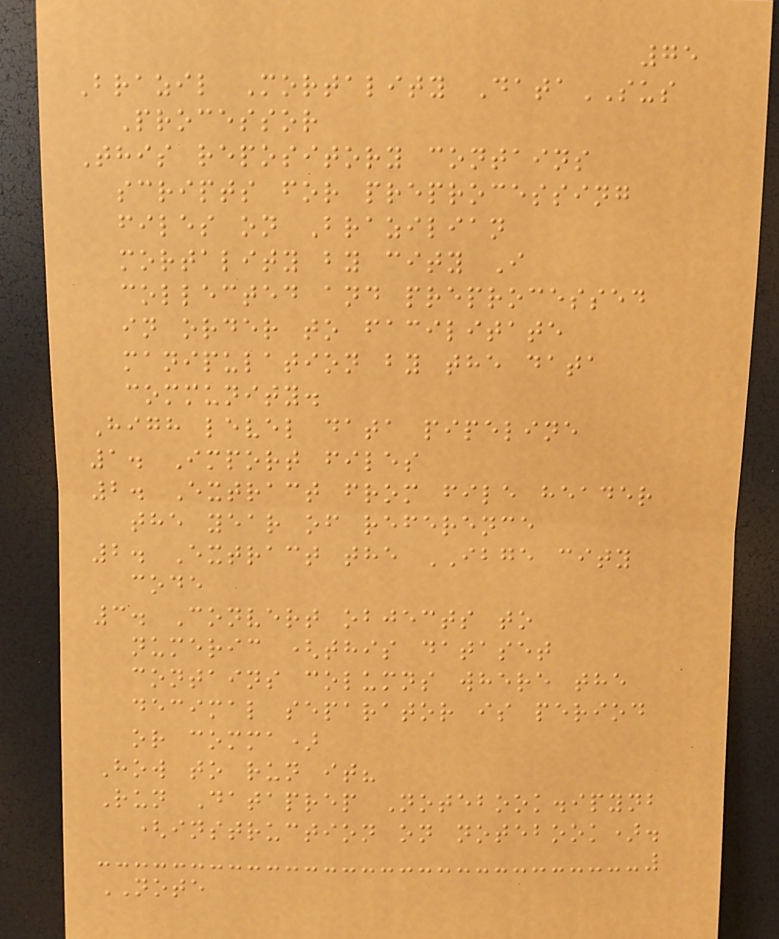75
Brazil Mortality DataSUS
Processor
This repository contains
scripts for preprocessing
files on Brazilian
mortality by city I
collected and preprocessed
in order to facilitate
manipulation by the data
community.
High level data pipeline
1. Import files
2. Extract from file header
the year of reference
2. Extract the IBGE city
code
3. Convert objects to
numeric (this dataset
contains columns where the
decimal separator is period
or comma)
How to run it?
Run Dataprep Notebook.ipynb
(instruction on notebook).
NOTE
